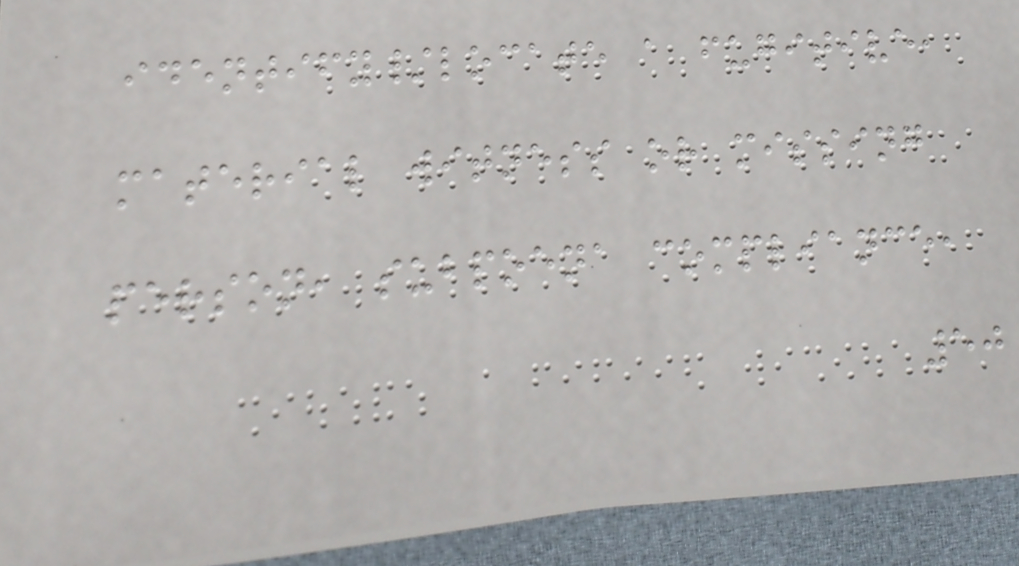identify/locate a fugitive,
material witness or missing
person, subpoena compliance,
50
